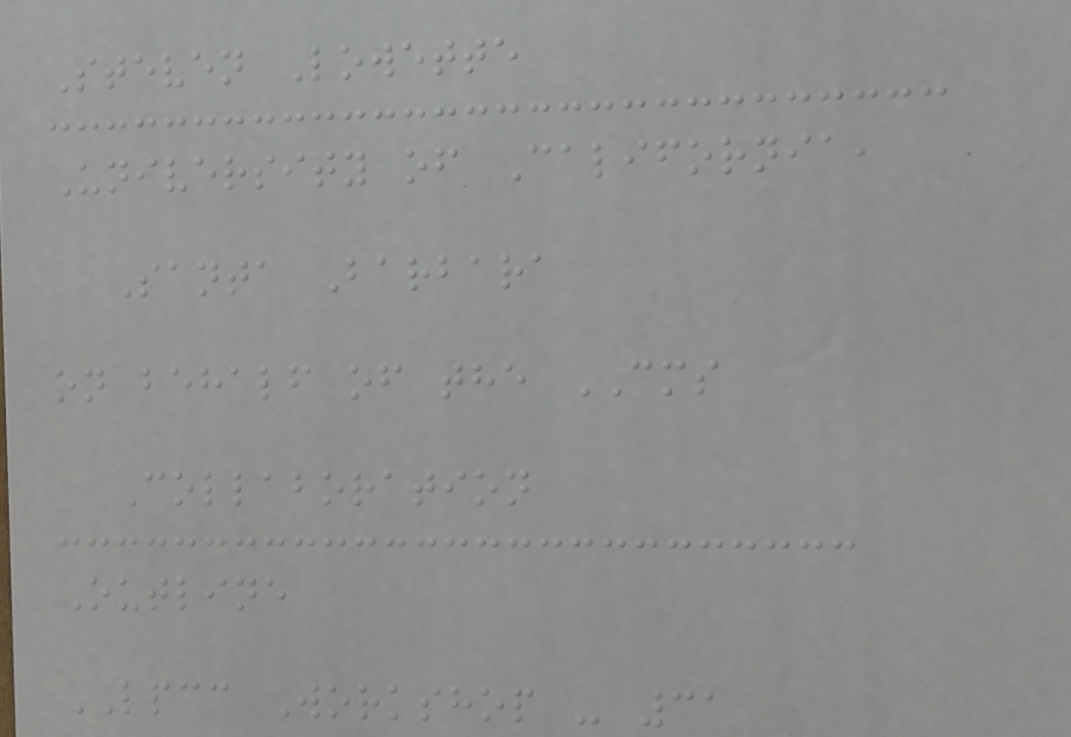Steven Lowette
University of California,
Santa Barbara
on behalf of the CMS
Collaboration
Outline
LPCC Workshop - 31
